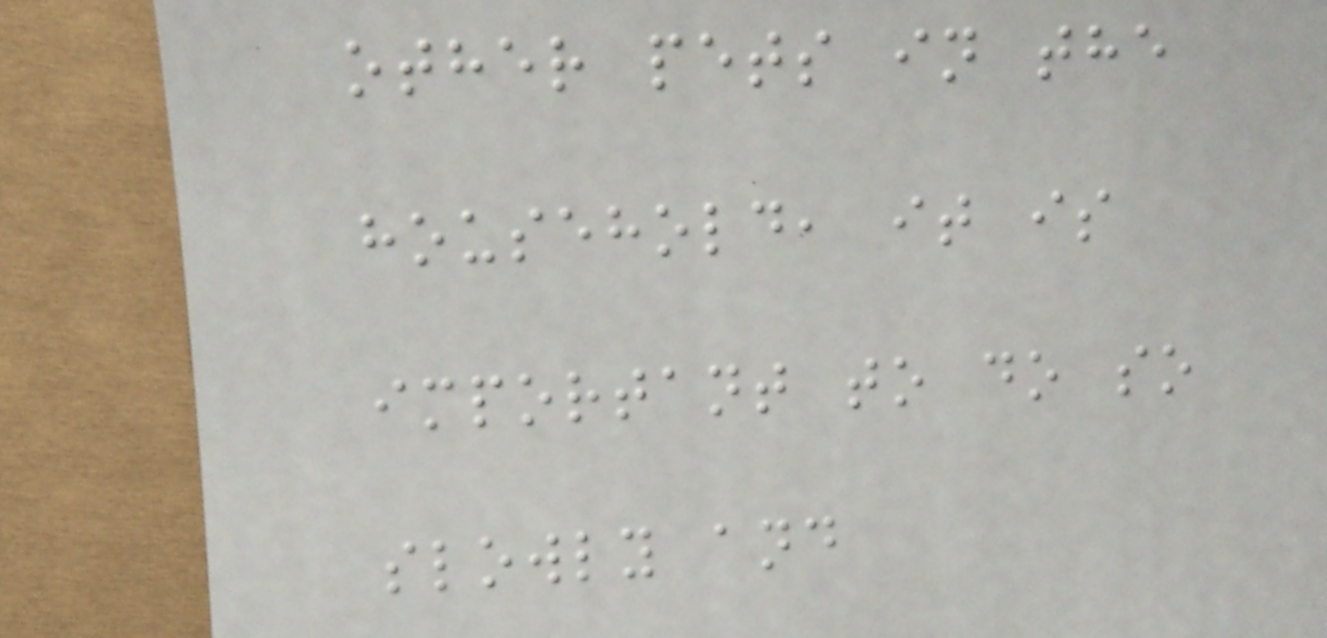other pets in the
household, it is
important to do so
slowly and
